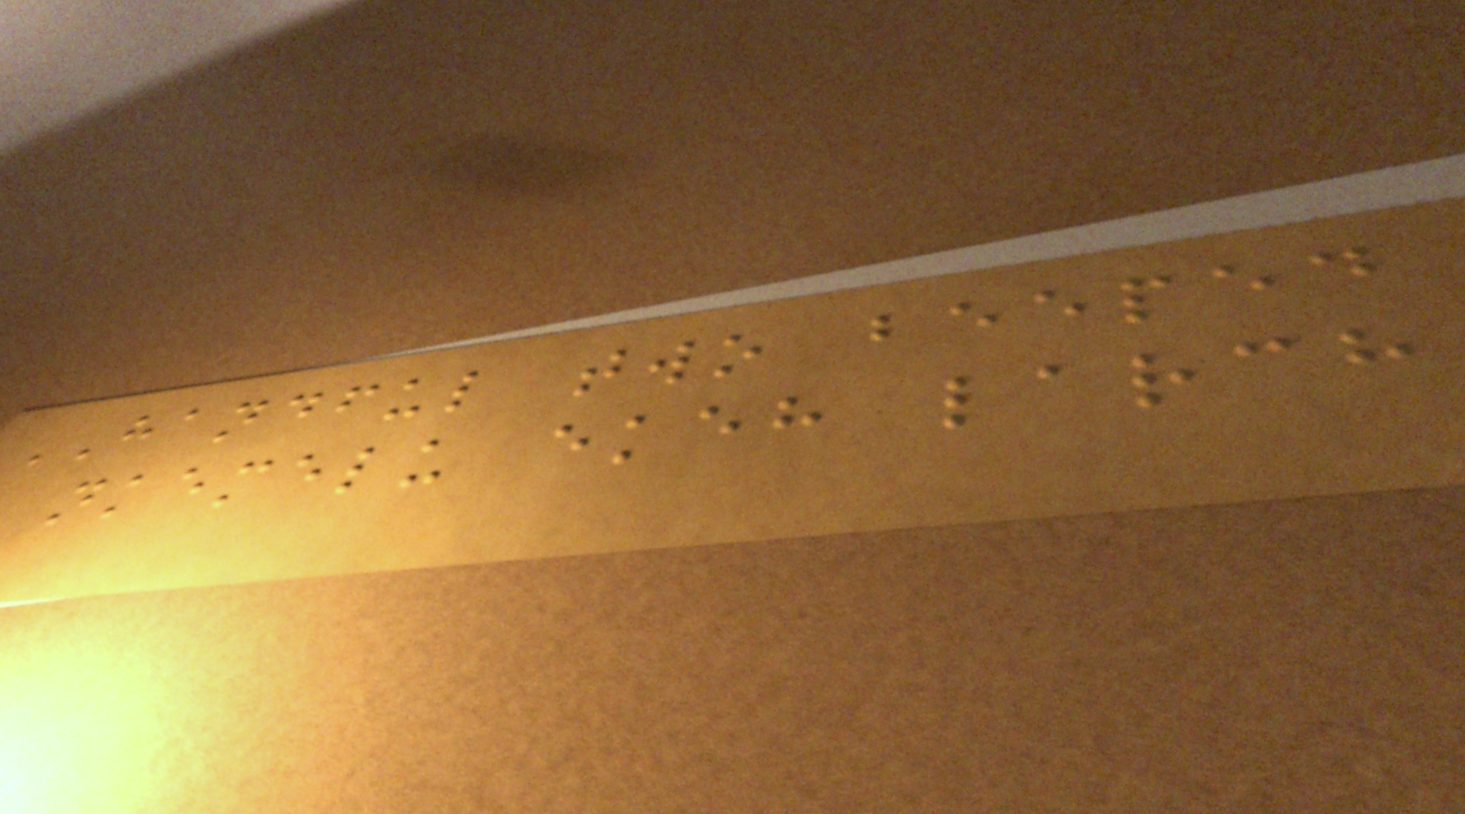HANDFUL two beeped
nkemelu ekeh larch
